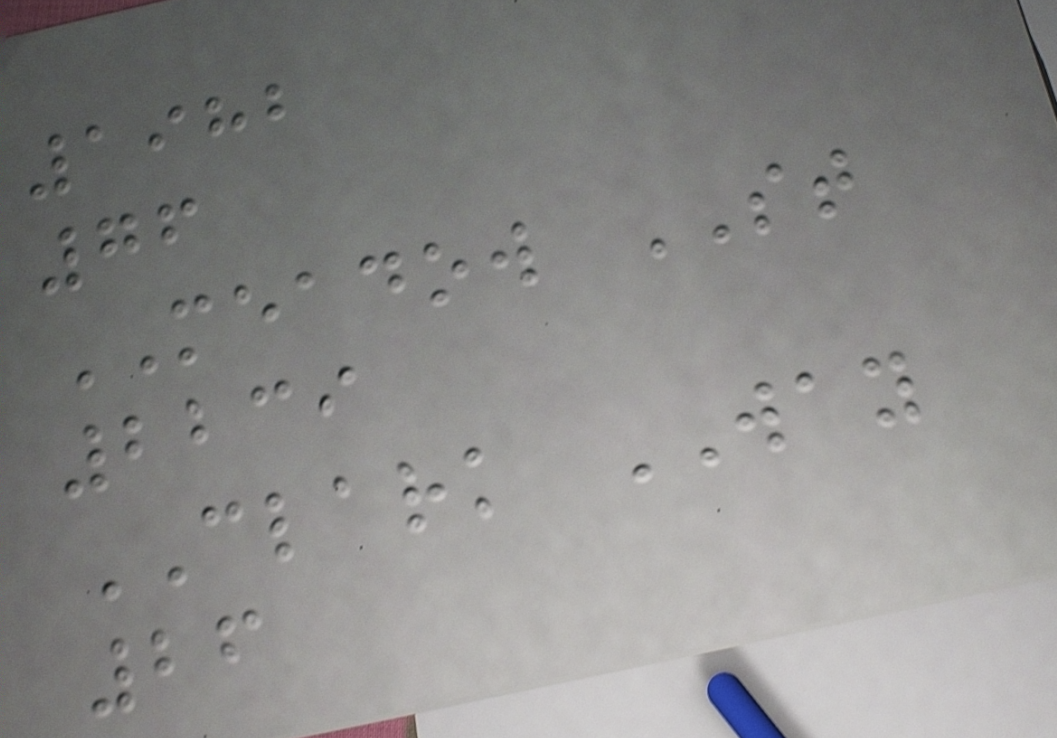1982
76
MEADOW ST
2239
CLARK WAY
26
